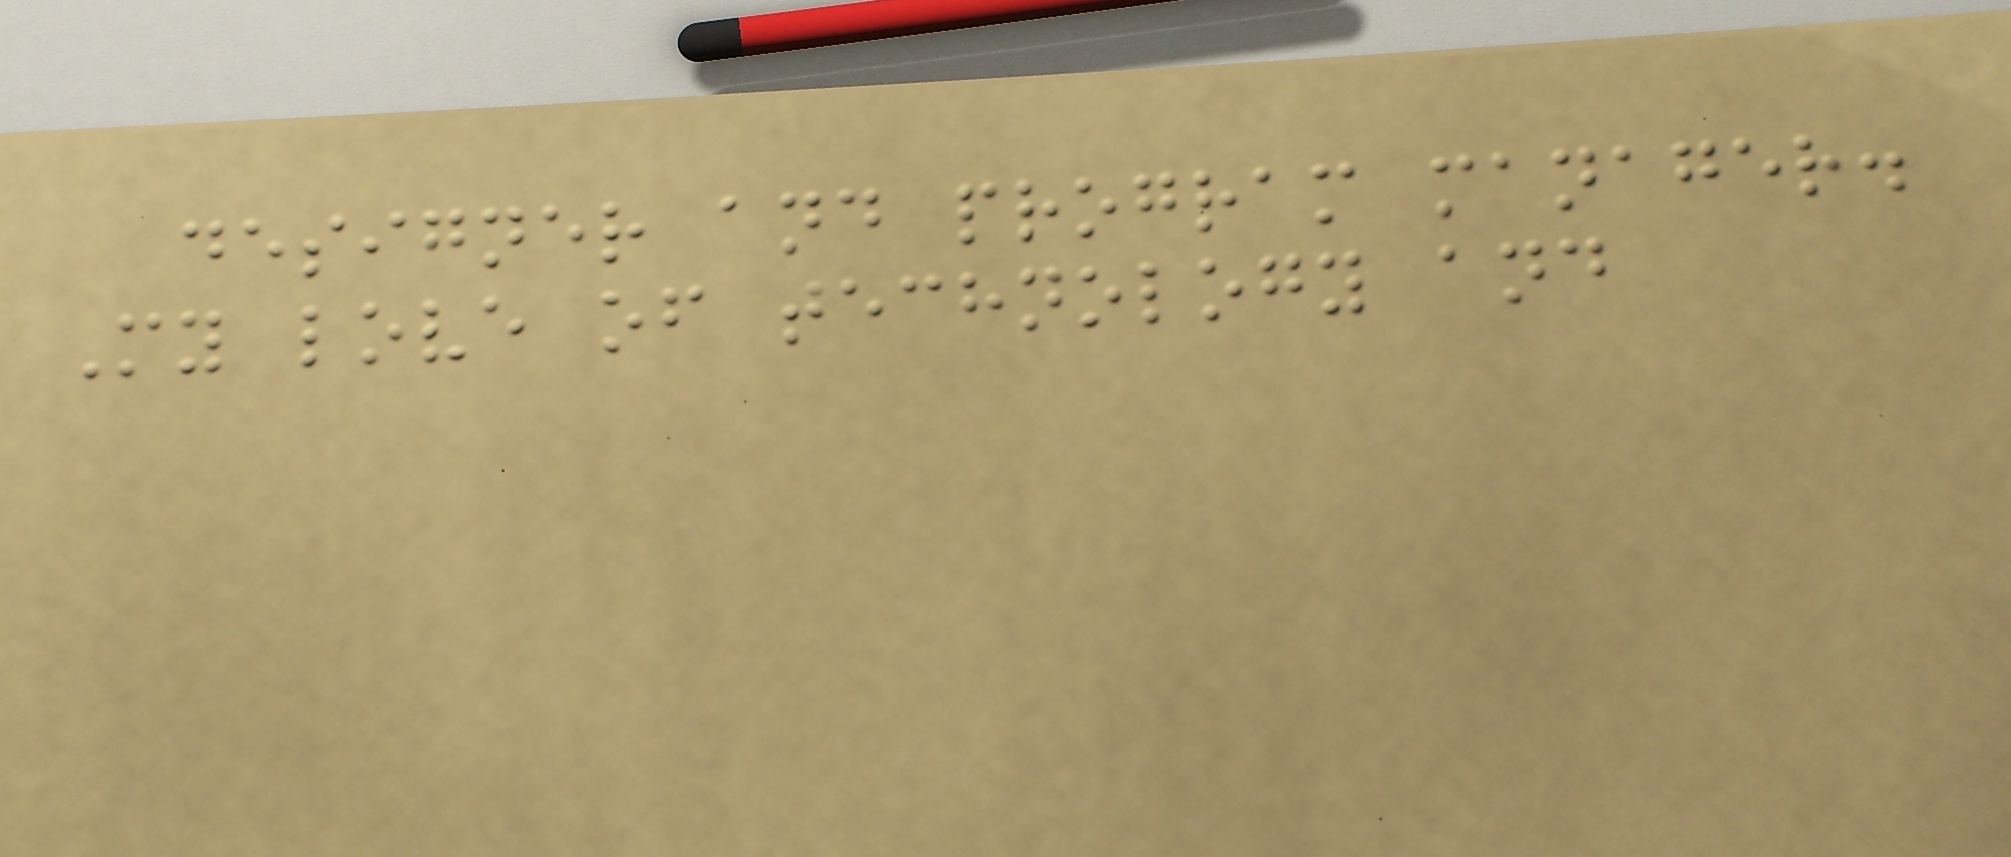designer and program manager.
My love of technology and
